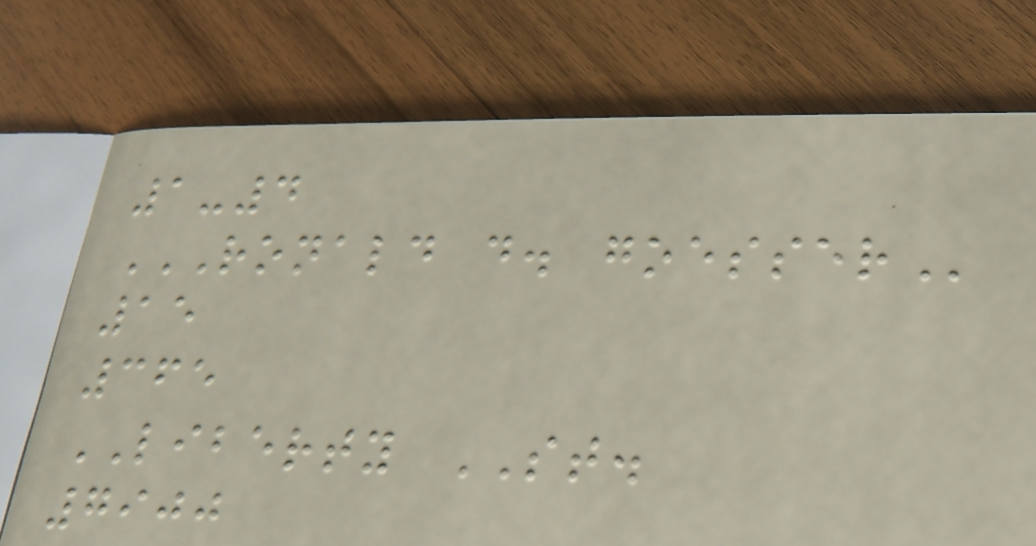1-4
RONALD D. GOESSER
15
365
LIBERTY ST.
7900
